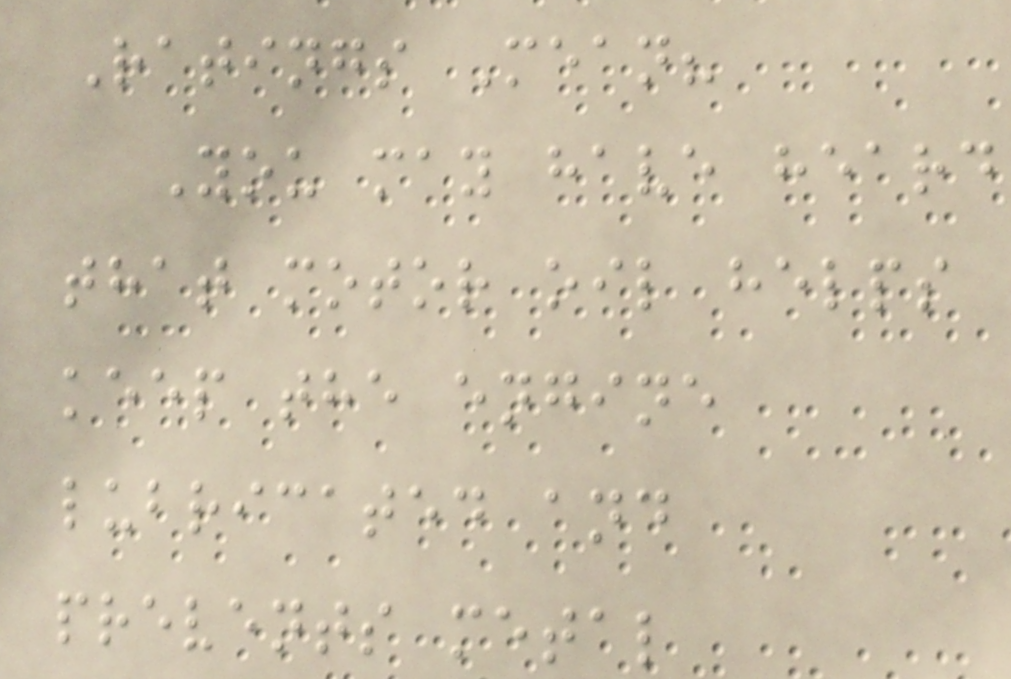Ratings Mean?
You may have heard
that motor oil helps
keep the engine
lubricated and
prevents metal
